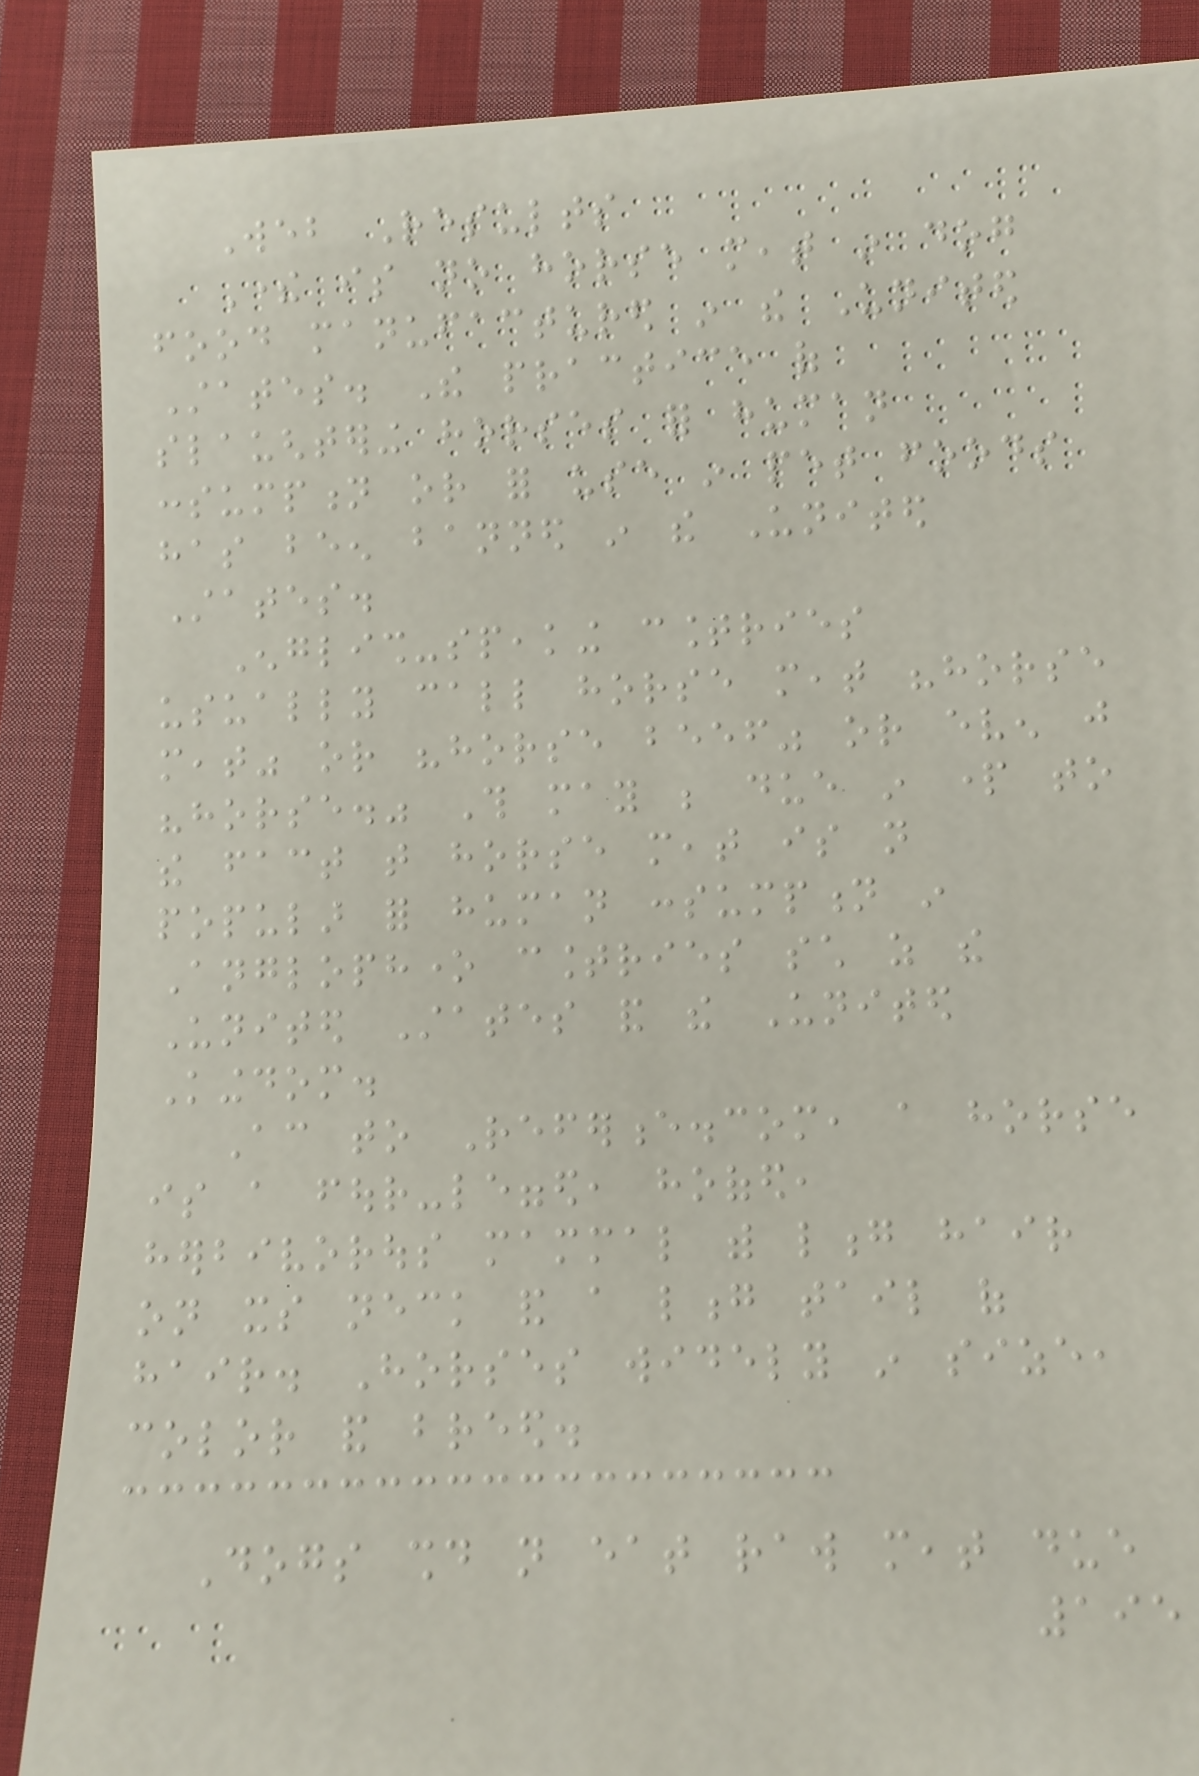Web Results
There is no horse meat in dog
food manufactured in the United
States. The practice of
slaughtering horses for human
consumption or for use in pet foods
has been banned in the United
States.
English-speaking countries
usually call horse meat "horse
meat" or "horse beef" or even just
"horse." This may be due in part to
the fact that horse meat is not
popular for human consumption in
Anglophone countries such as the
United States and the United
Kingdom.
According to Reference.com, a horse
is a four-legged, hoofed,
herbivorous mammal with long hair
on its neck and a long tail of
hair. Horses widely in size,
color and breed.
Dogs should not eat raw meat due
195
